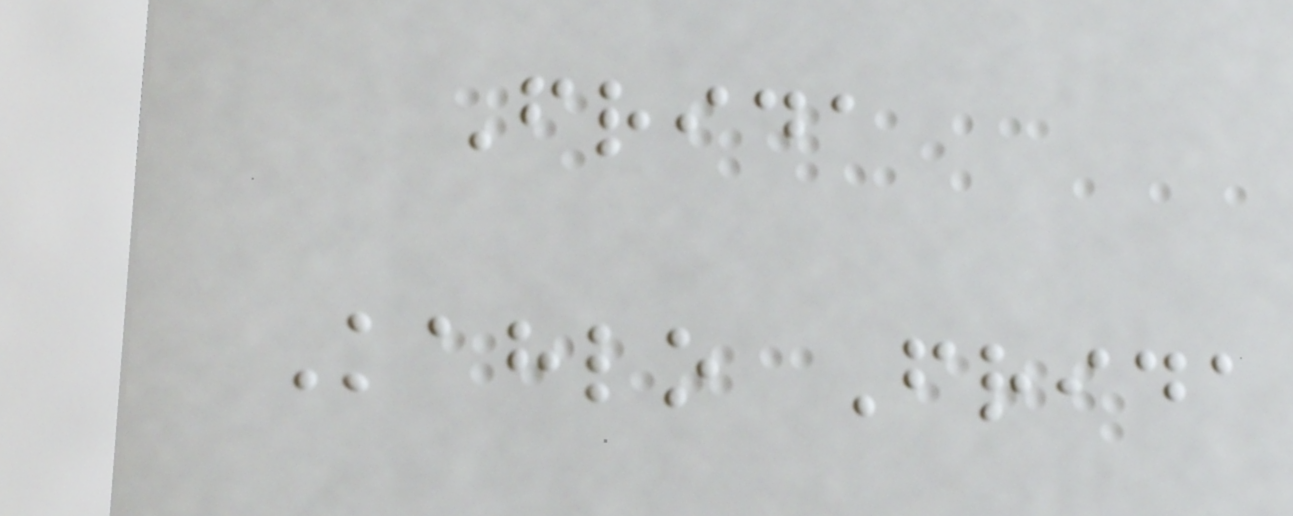Frida
Kahlo Frida
